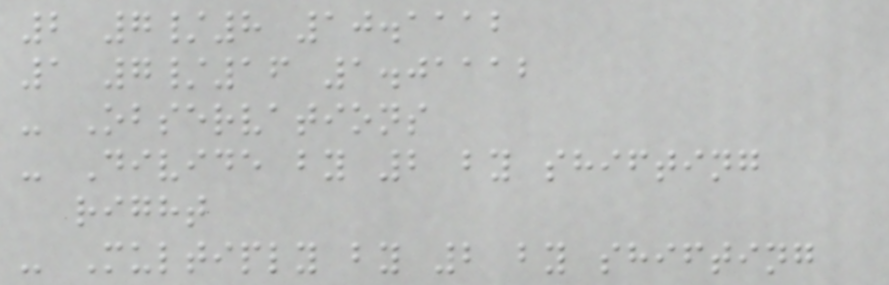2 7/8 10.1112
1 7/16 1.01112
- Observations
- Divide by 2 by shifting
right
- Multiply by 2 by shifting
